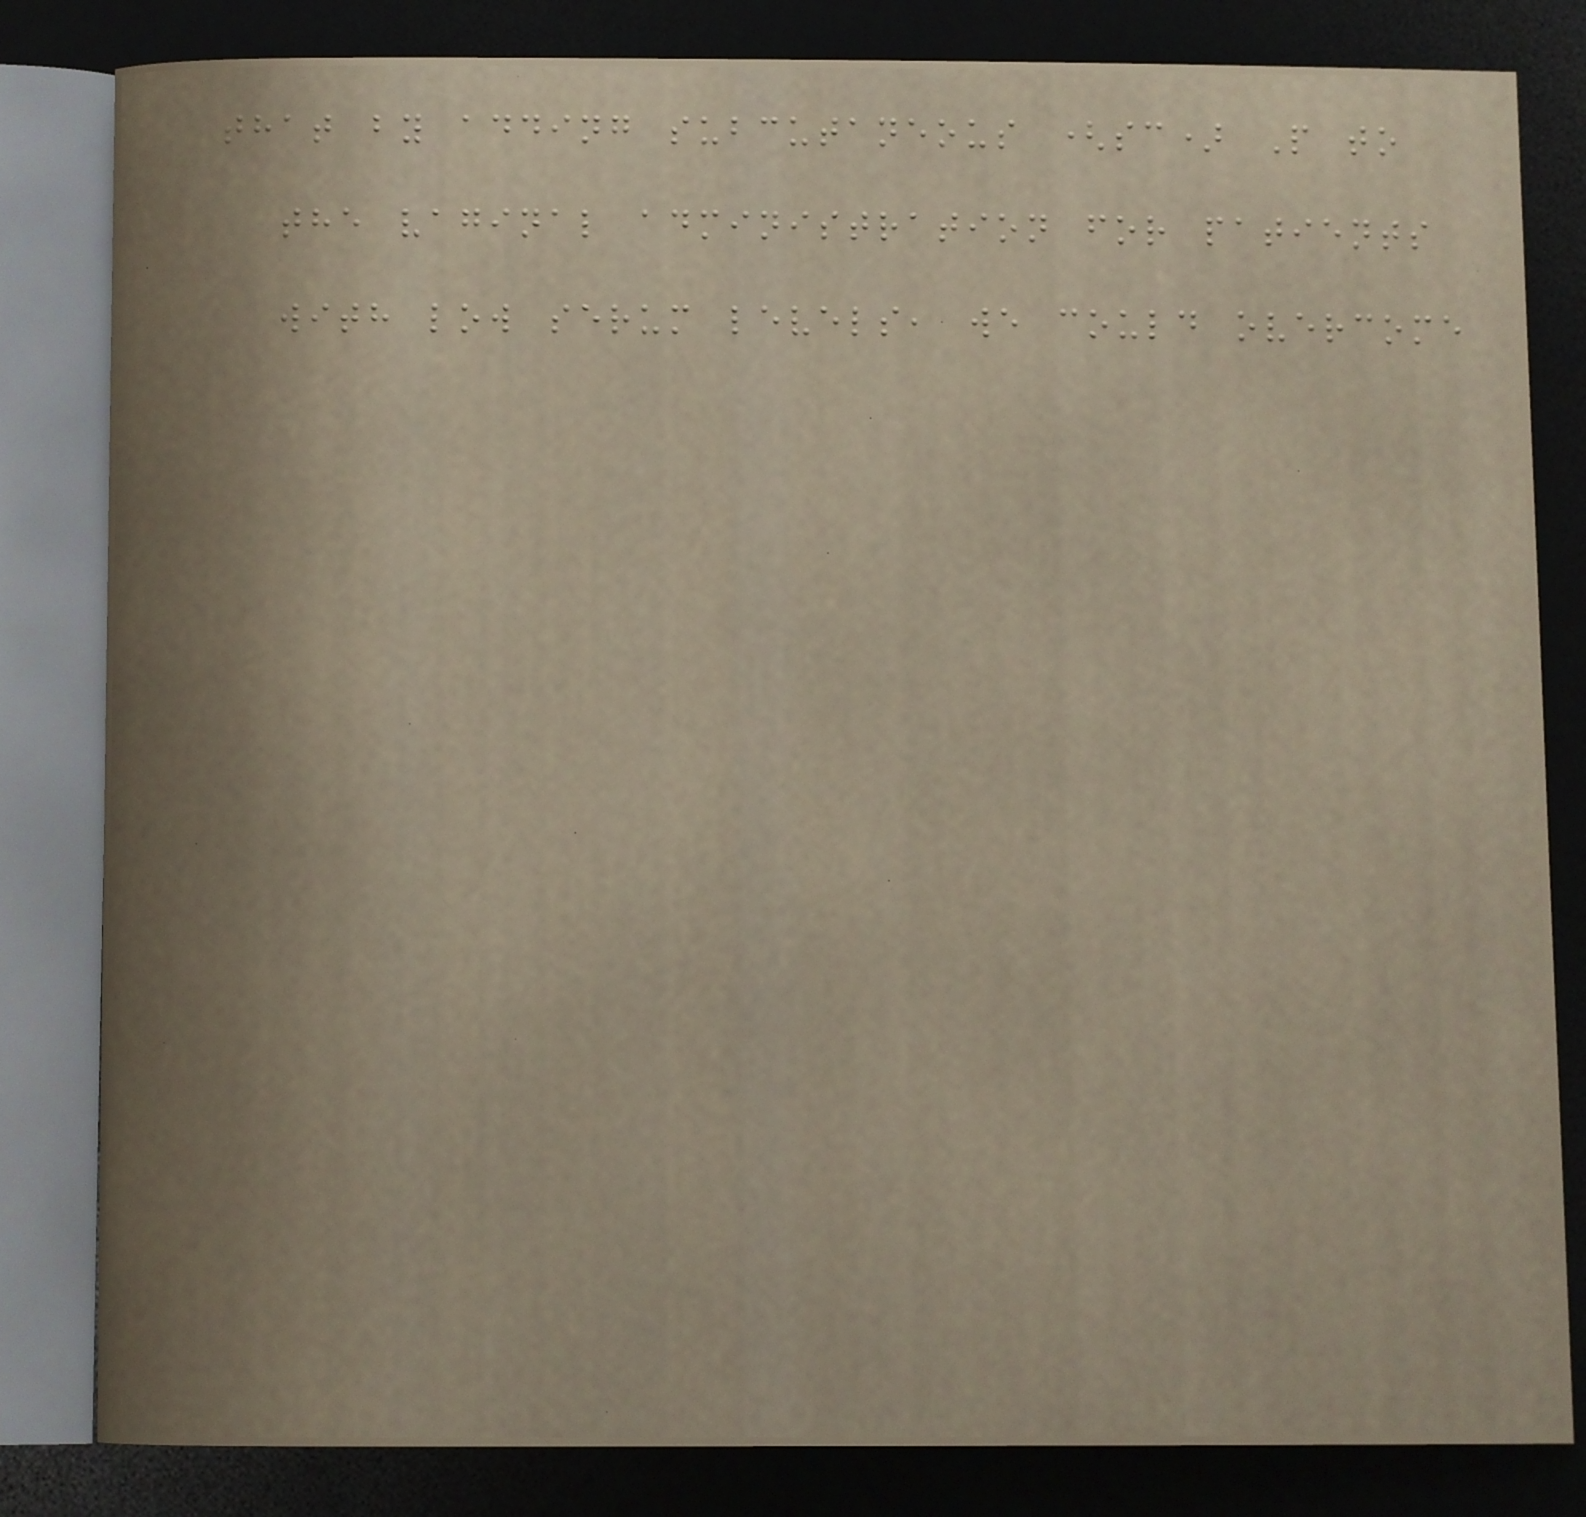that by adding subcutaneous (sc) P to
the vaginal administration for patients
with low serum levels, we could overcome
